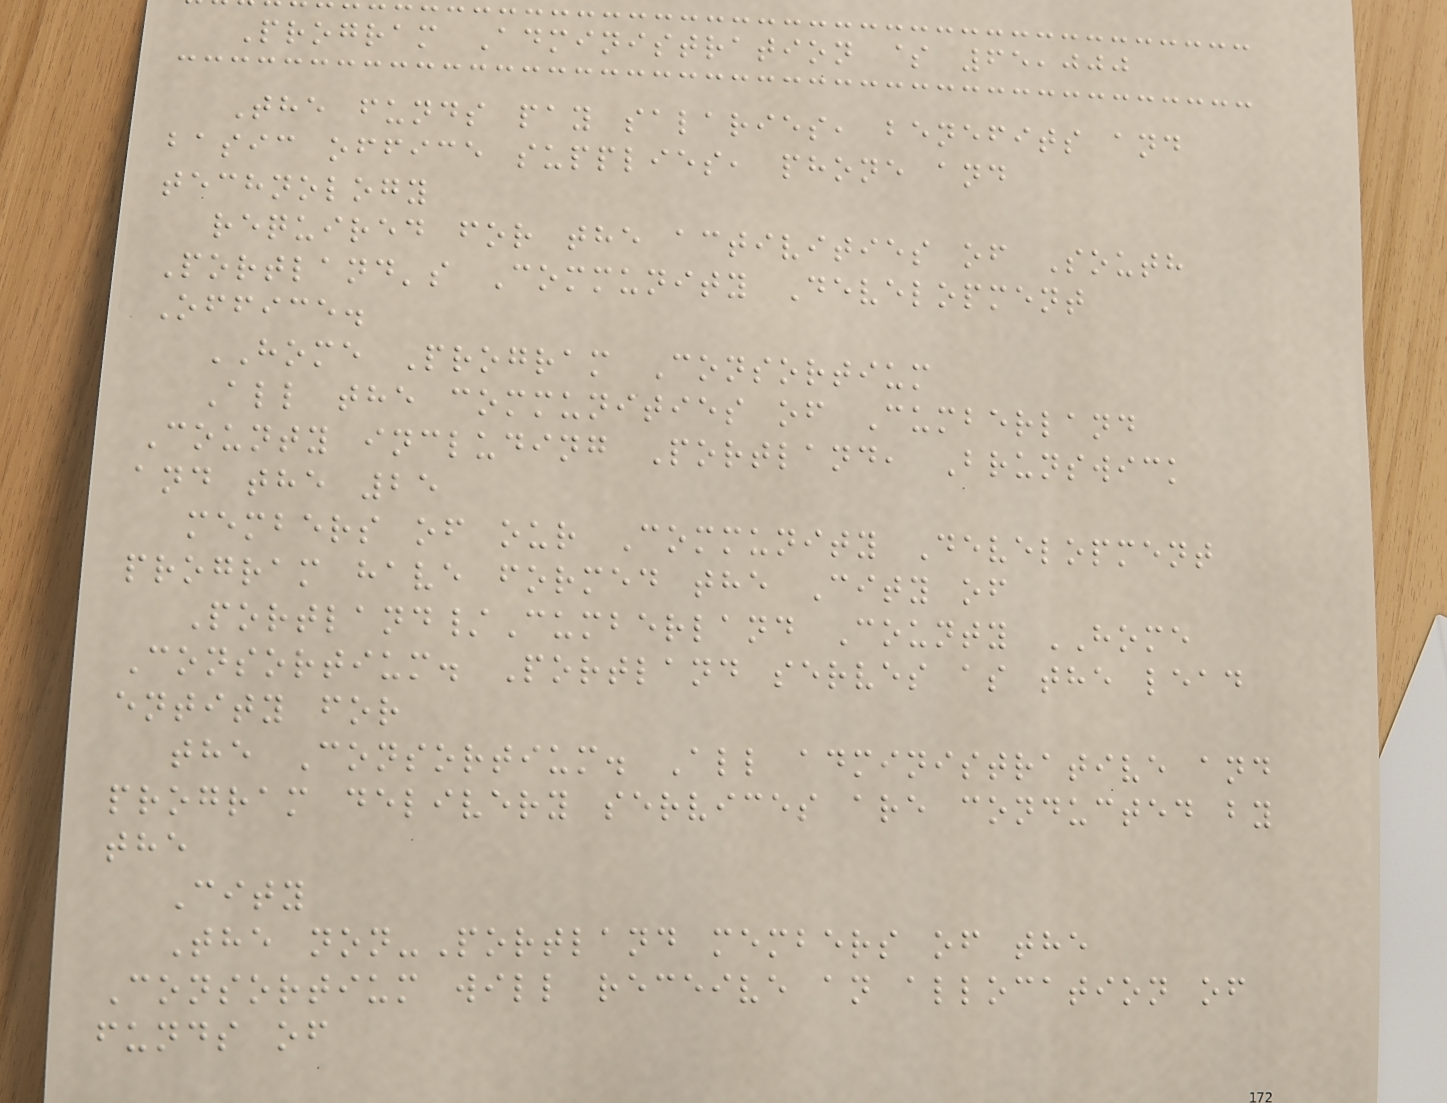Program Administration $ 65,000
The funds pay salaries, benefits and
basic office supplies, phone and
technology
required for the activities of South
Portland's Community Development
Office.
HOME Program Consortium
All the communities of Cumberland
County including Portland, Brunswick
and the 25
members of our Community Development
program have formed the City of
Portland/Cumberland County HOME
Consortium. Portland serves as the lead
entity for
the Consortium. All administrative and
program delivery services are conducted by
the
City
The non-Portland members of the
Consortium will receive an allocation of
funds of
